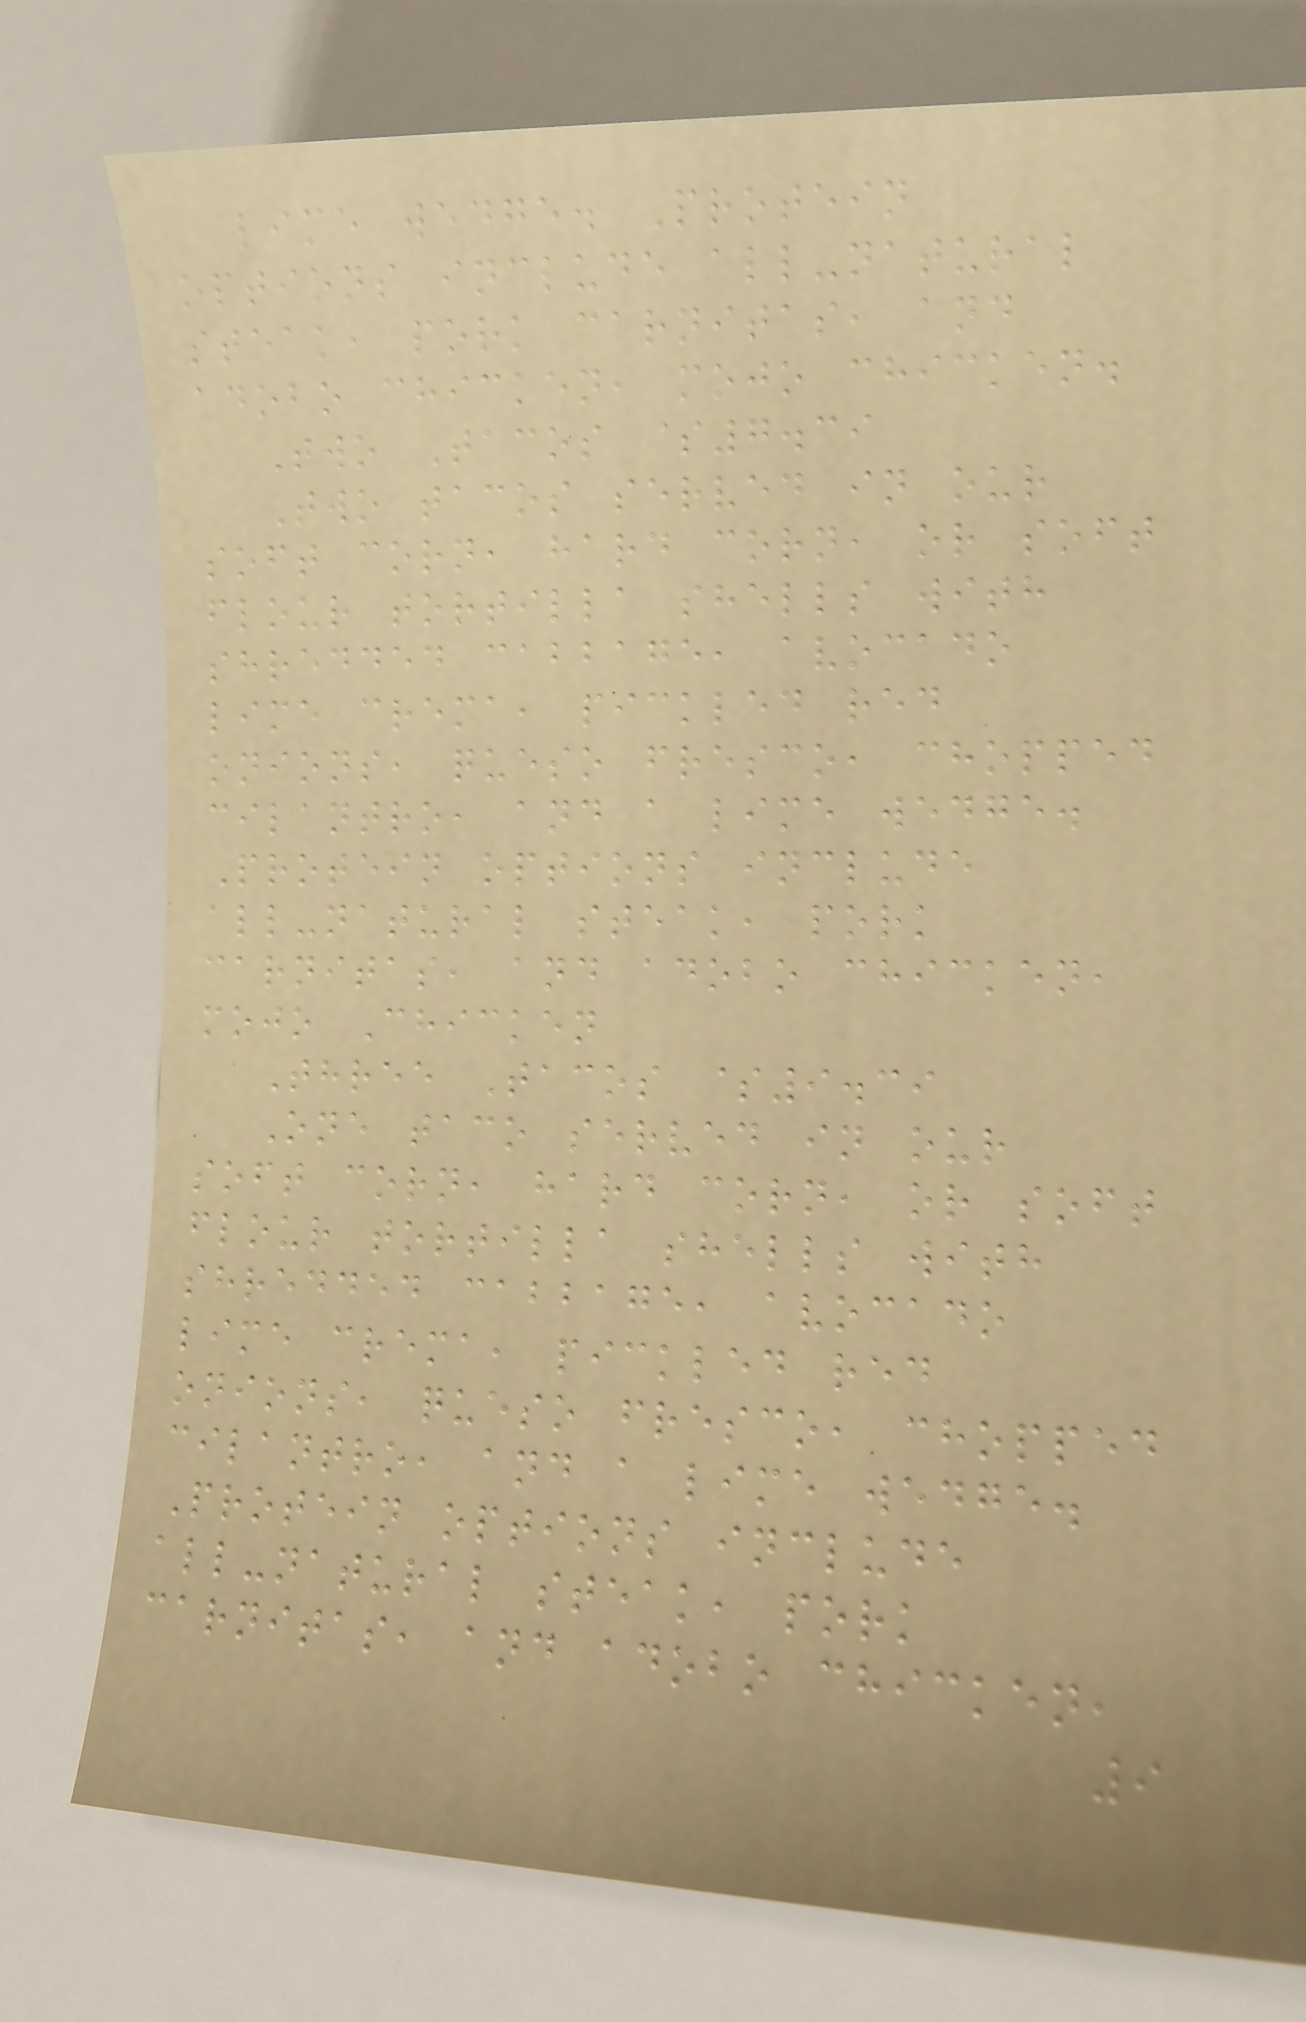lime wedge. Protein
options include all-natural
steak, pork carnitas, and
adobo chicken, mojo chicken.
Two Tacos $7.39
Two tacos served in our
soft corn, hard corn, or soft
flour tortilla shells with
shredded cabbage, avocado
lime crema, pickled red
onions, queso fresco, chopped
cilantro, and a lime wedge.
Protein options include
all-natural steak, pork
carnitas, and adobo chicken,
mojo Chicken
Three Tacos $9.39
One taco served in our
soft corn, hard corn, or soft
flour tortilla shells with
shredded cabbage, avocado
lime crema, pickled red
onions, queso fresco, chopped
cilantro, and a lime wedge.
Protein options include
all-natural steak, pork
carnitas, and adobo chicken,
9
